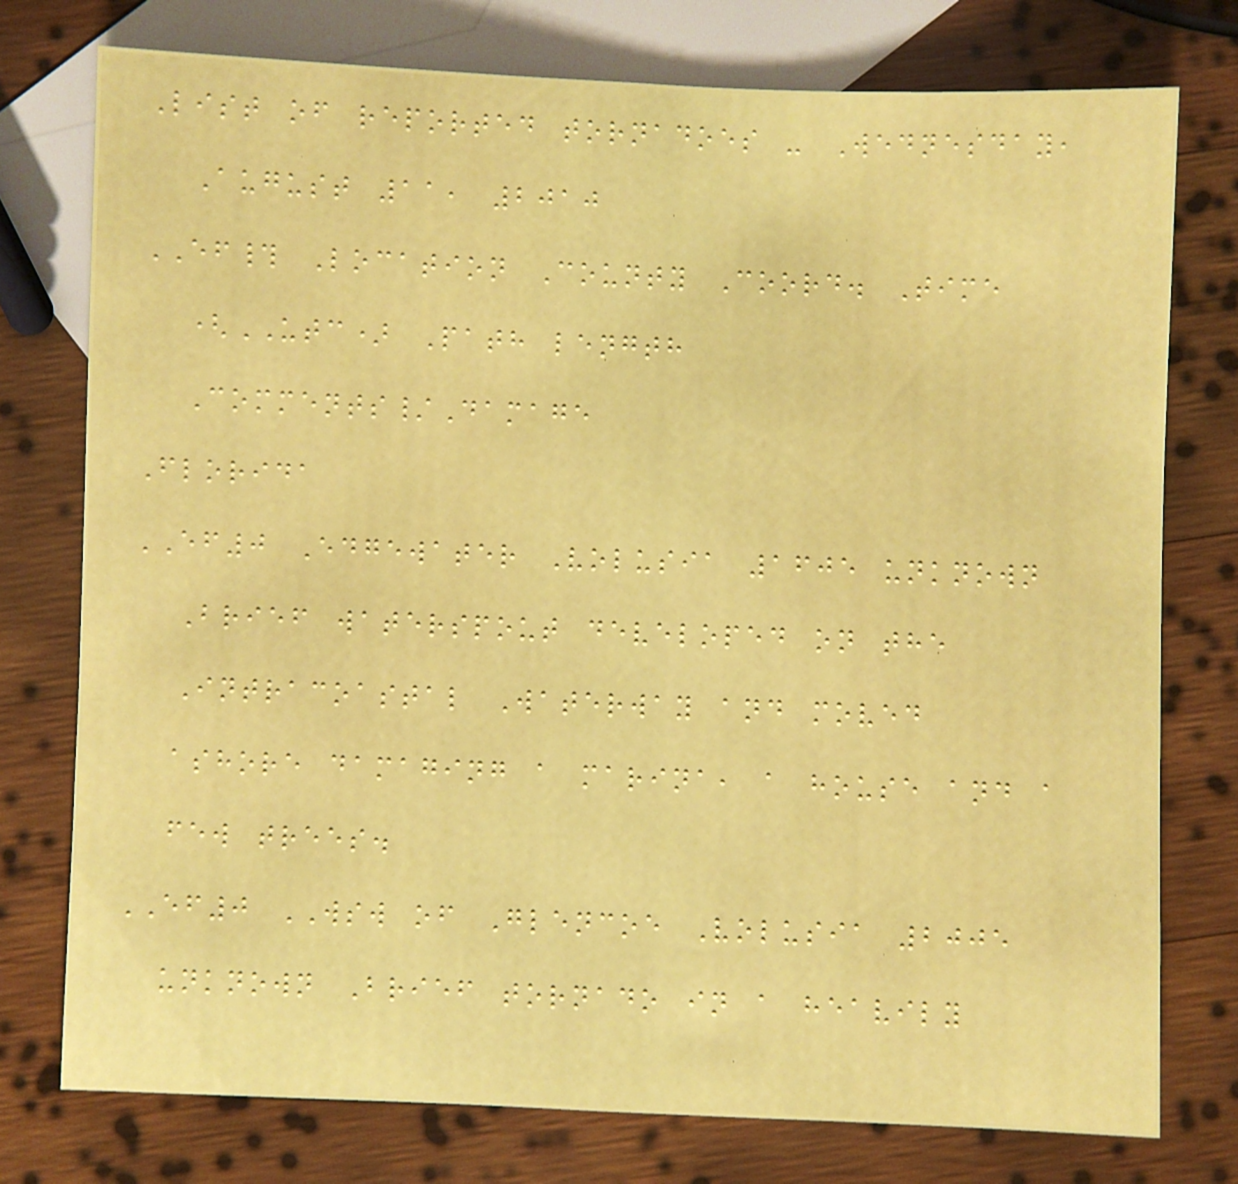List of reported tornadoes - Wednesday,
August 11, 2010
EF# Location County Coord. Time
(UTC) Path length
Comments/Damage
Florida
EF0 Edgewater Volusia 1605 unknown
Brief waterspout developed on the
Intracoastal Waterway and moved
ashore damaging a marina, a house and a
few trees.
EF0 WSW of Glencoe Volusia 2005
unknown Brief tornado in a heavily
